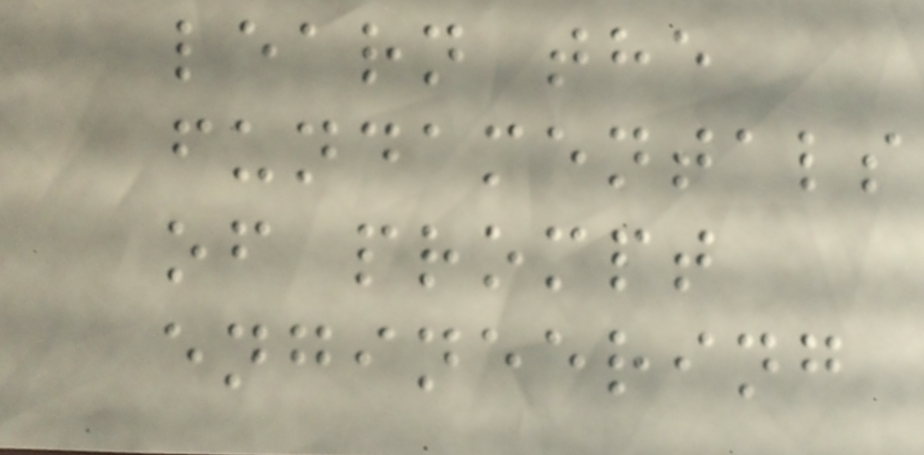learn the
fundamentals
of prompt
engineering
